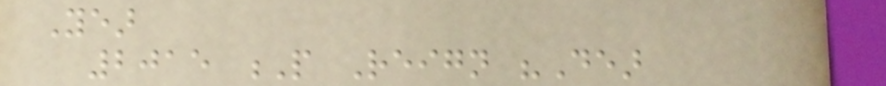Year
2015 P Reign "Dear
